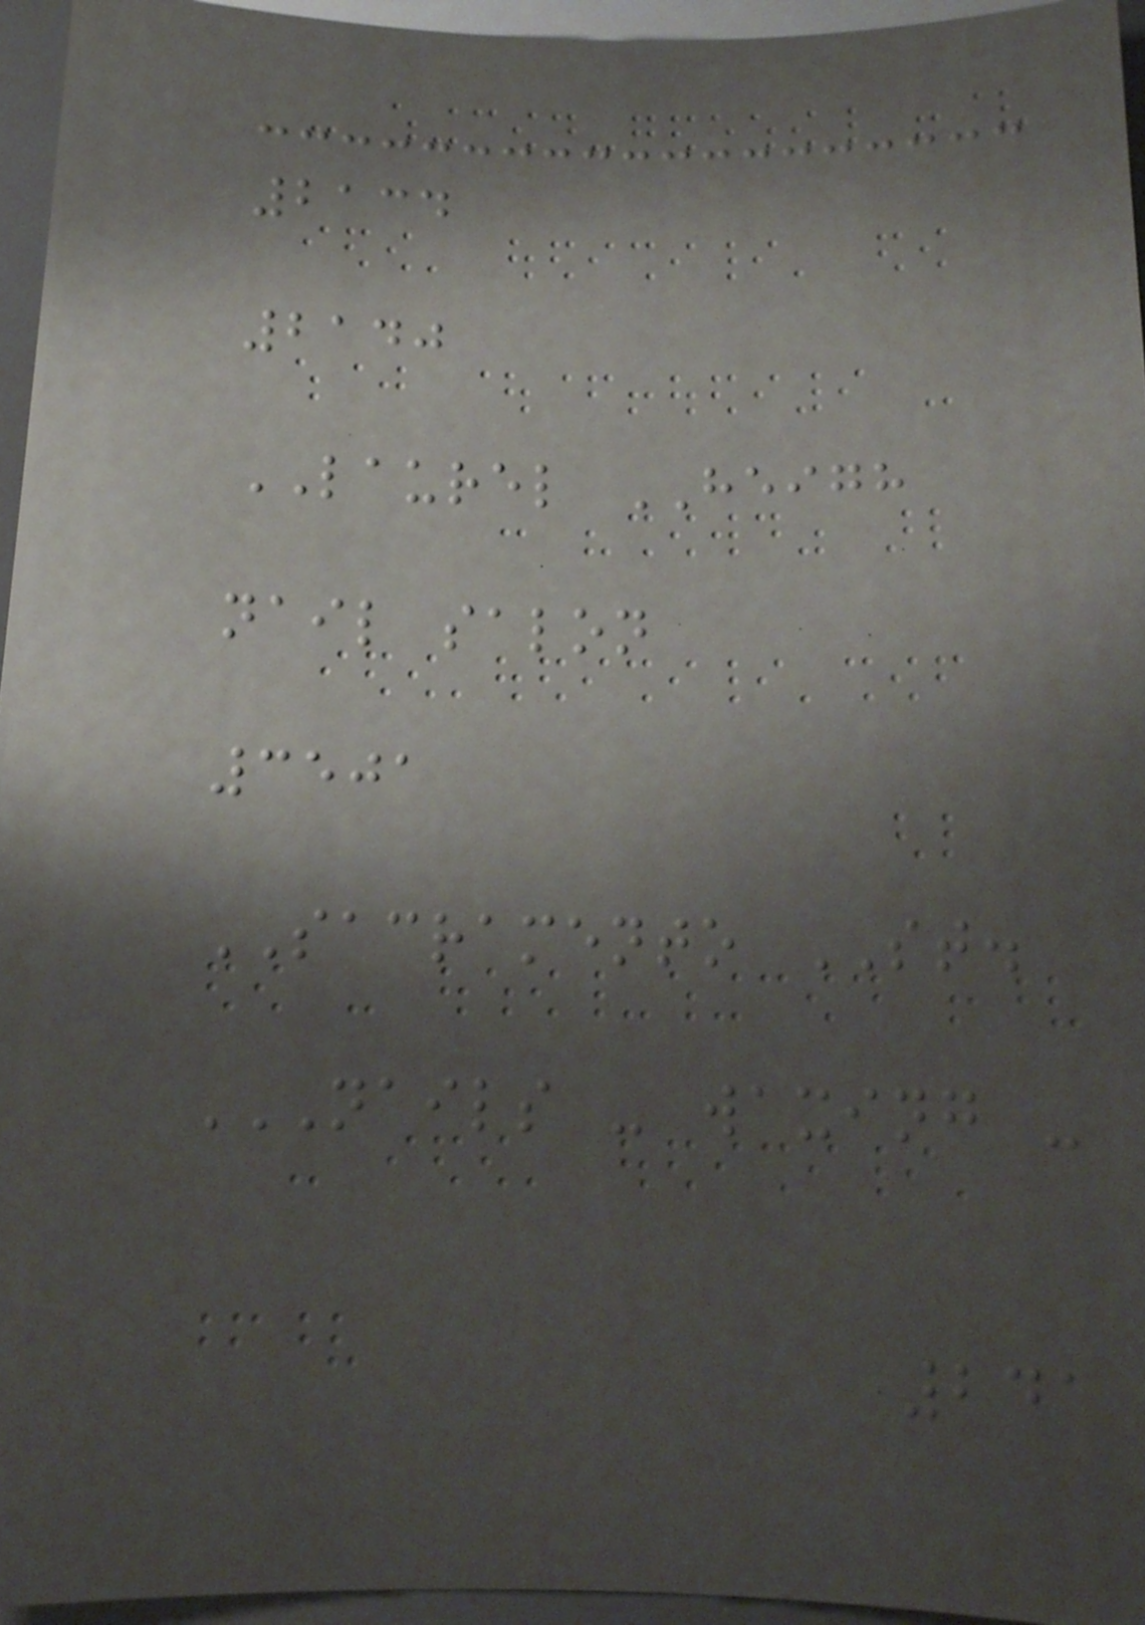2134
2140
LAUREL HEIGH
nail salon
3501
SACRAMENTO ST.
NAILS - WAXING -
241
